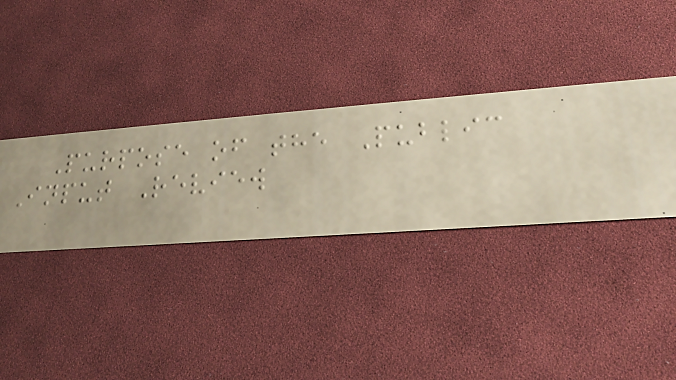Purpose of the Public
Input Review
